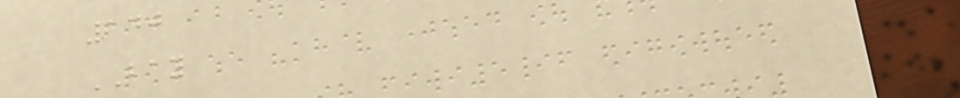140
BAY
